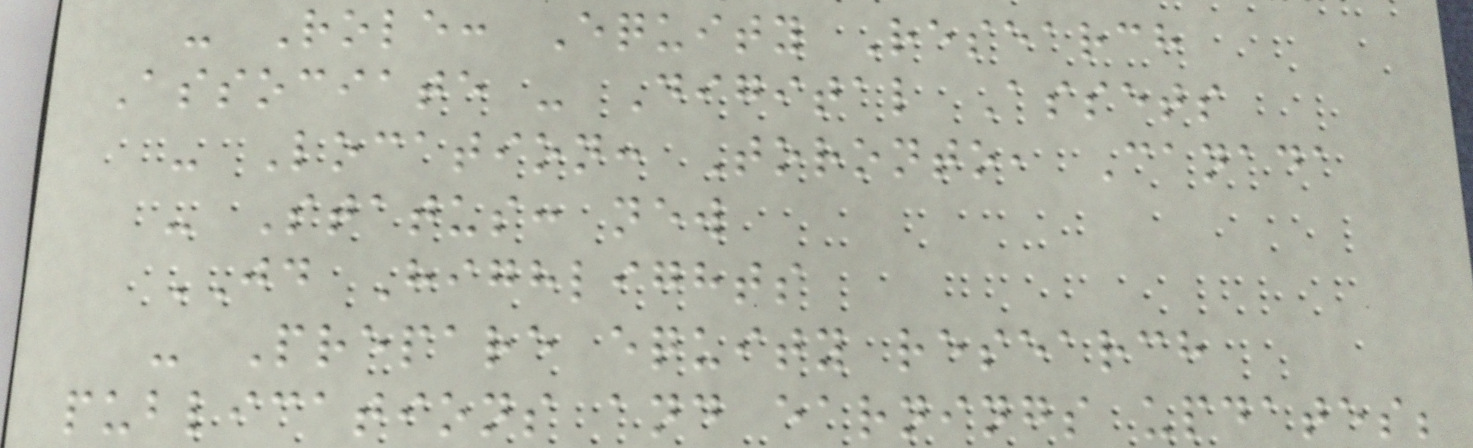- Role: Equity Research
Associate - Digital Assets
- Location: Toronto, Canada
- Status: new
JD Highlights
- Prepare equity research
publications and earnings updates;
